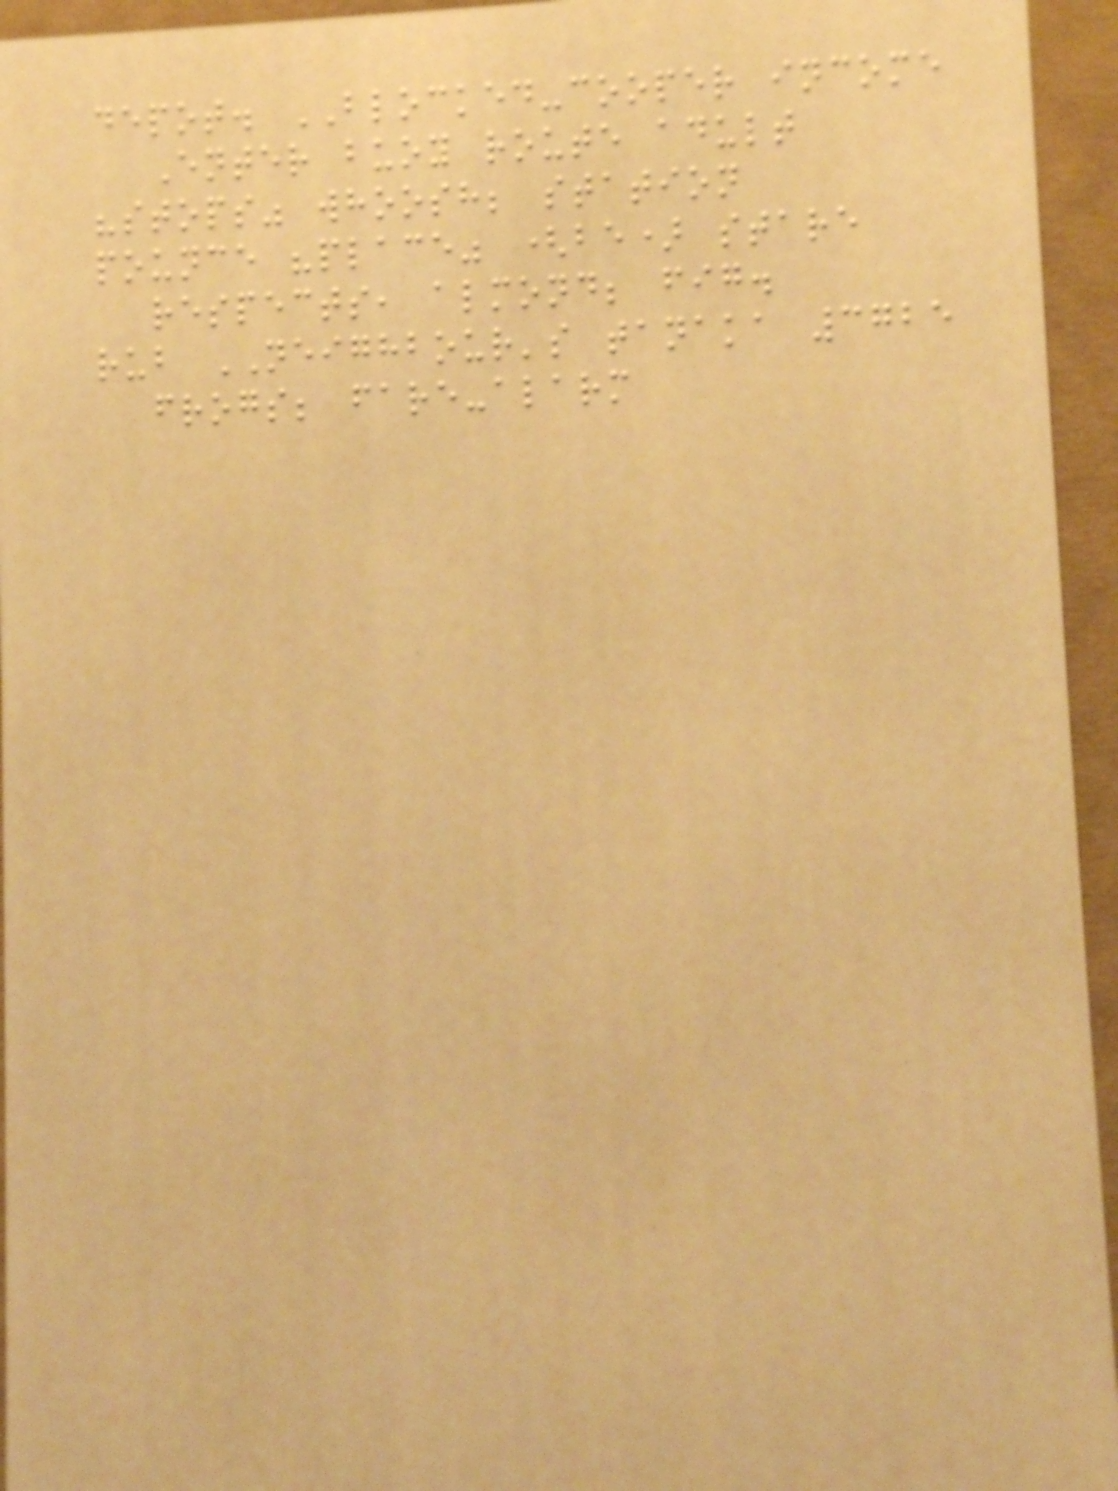depot. BLOCKED-cooper income
Enter buoy route adult
"stops" whoosh; station
pounce "place" (be) stare
respects, almond; fig.
rub NEIGHBOUR's tanaka 3725
frogs; fare-alarm
